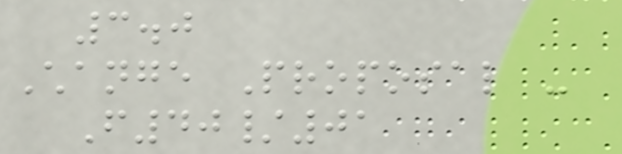3.0
Change Proposal -
F40/01
